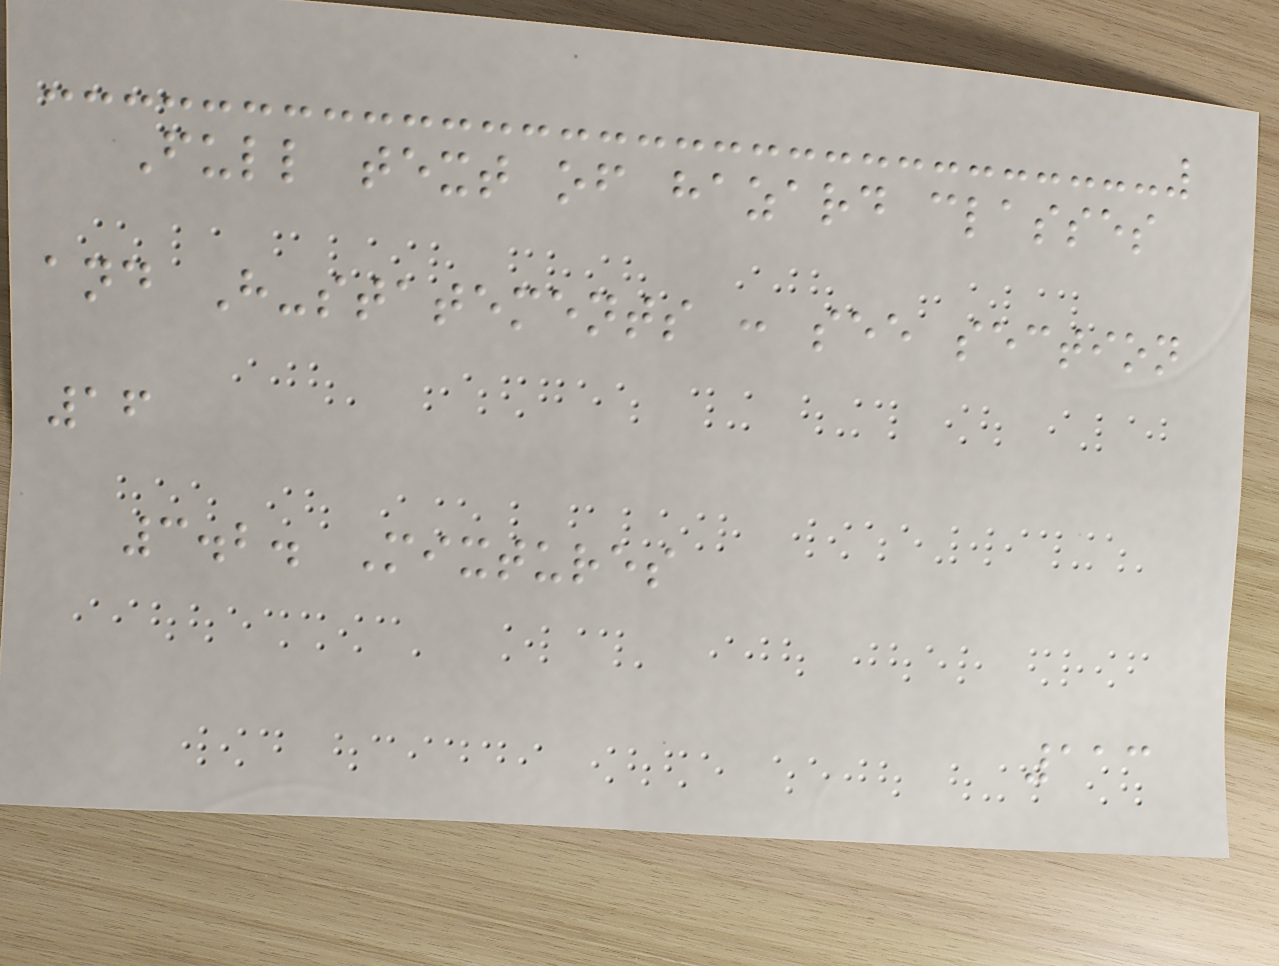Full text of hazard classes
and H-statements : see section
16
3.2. Mixtures
113
